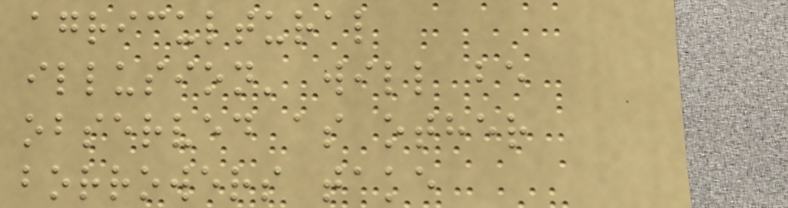agricultural
illusion' will be
observed as other
borrowers take
